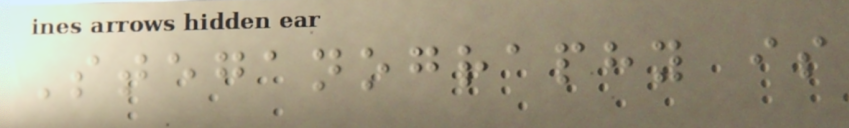Steganography is
